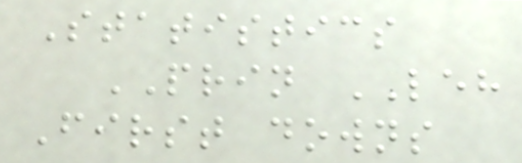Statistics
PRIN LEH
First downs
